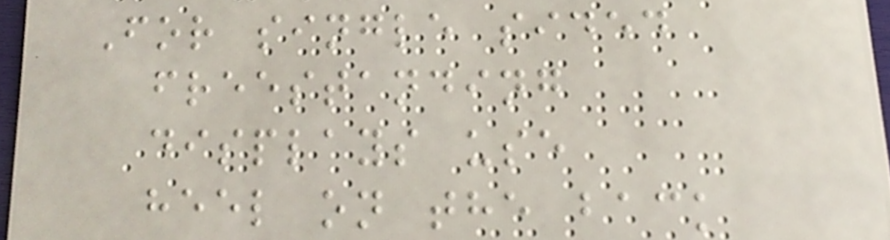For single sided
freestanding
displays use
heel on the back
